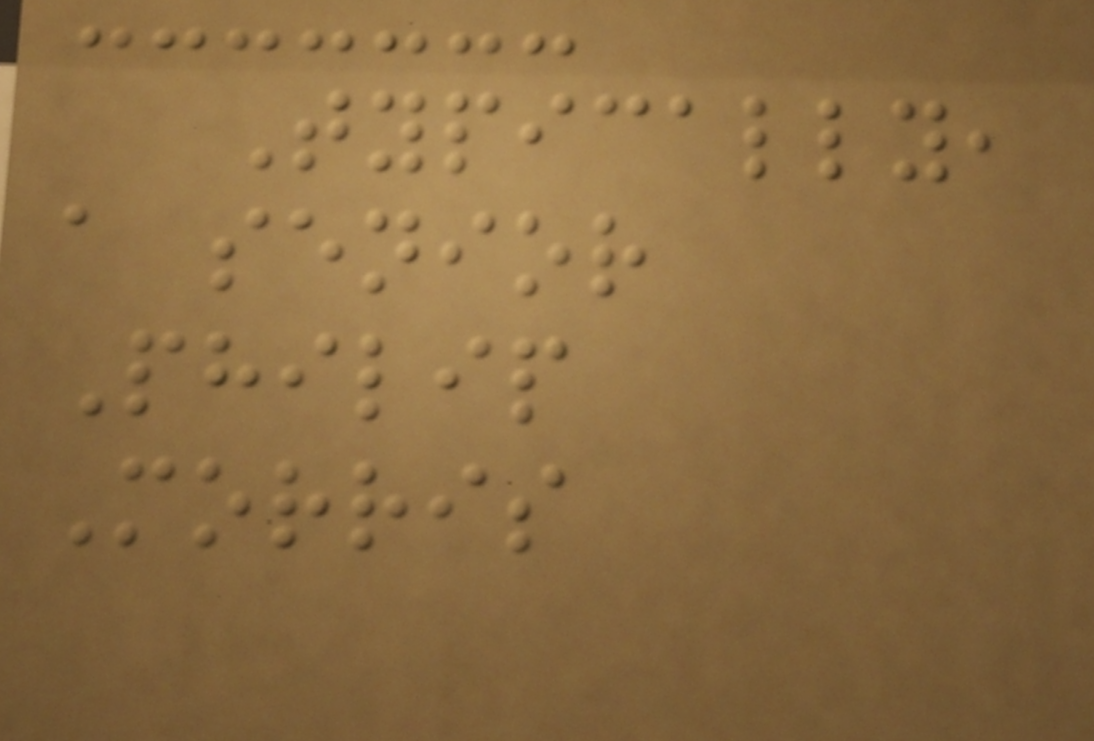Typically,
a senior
Philip
Morris
